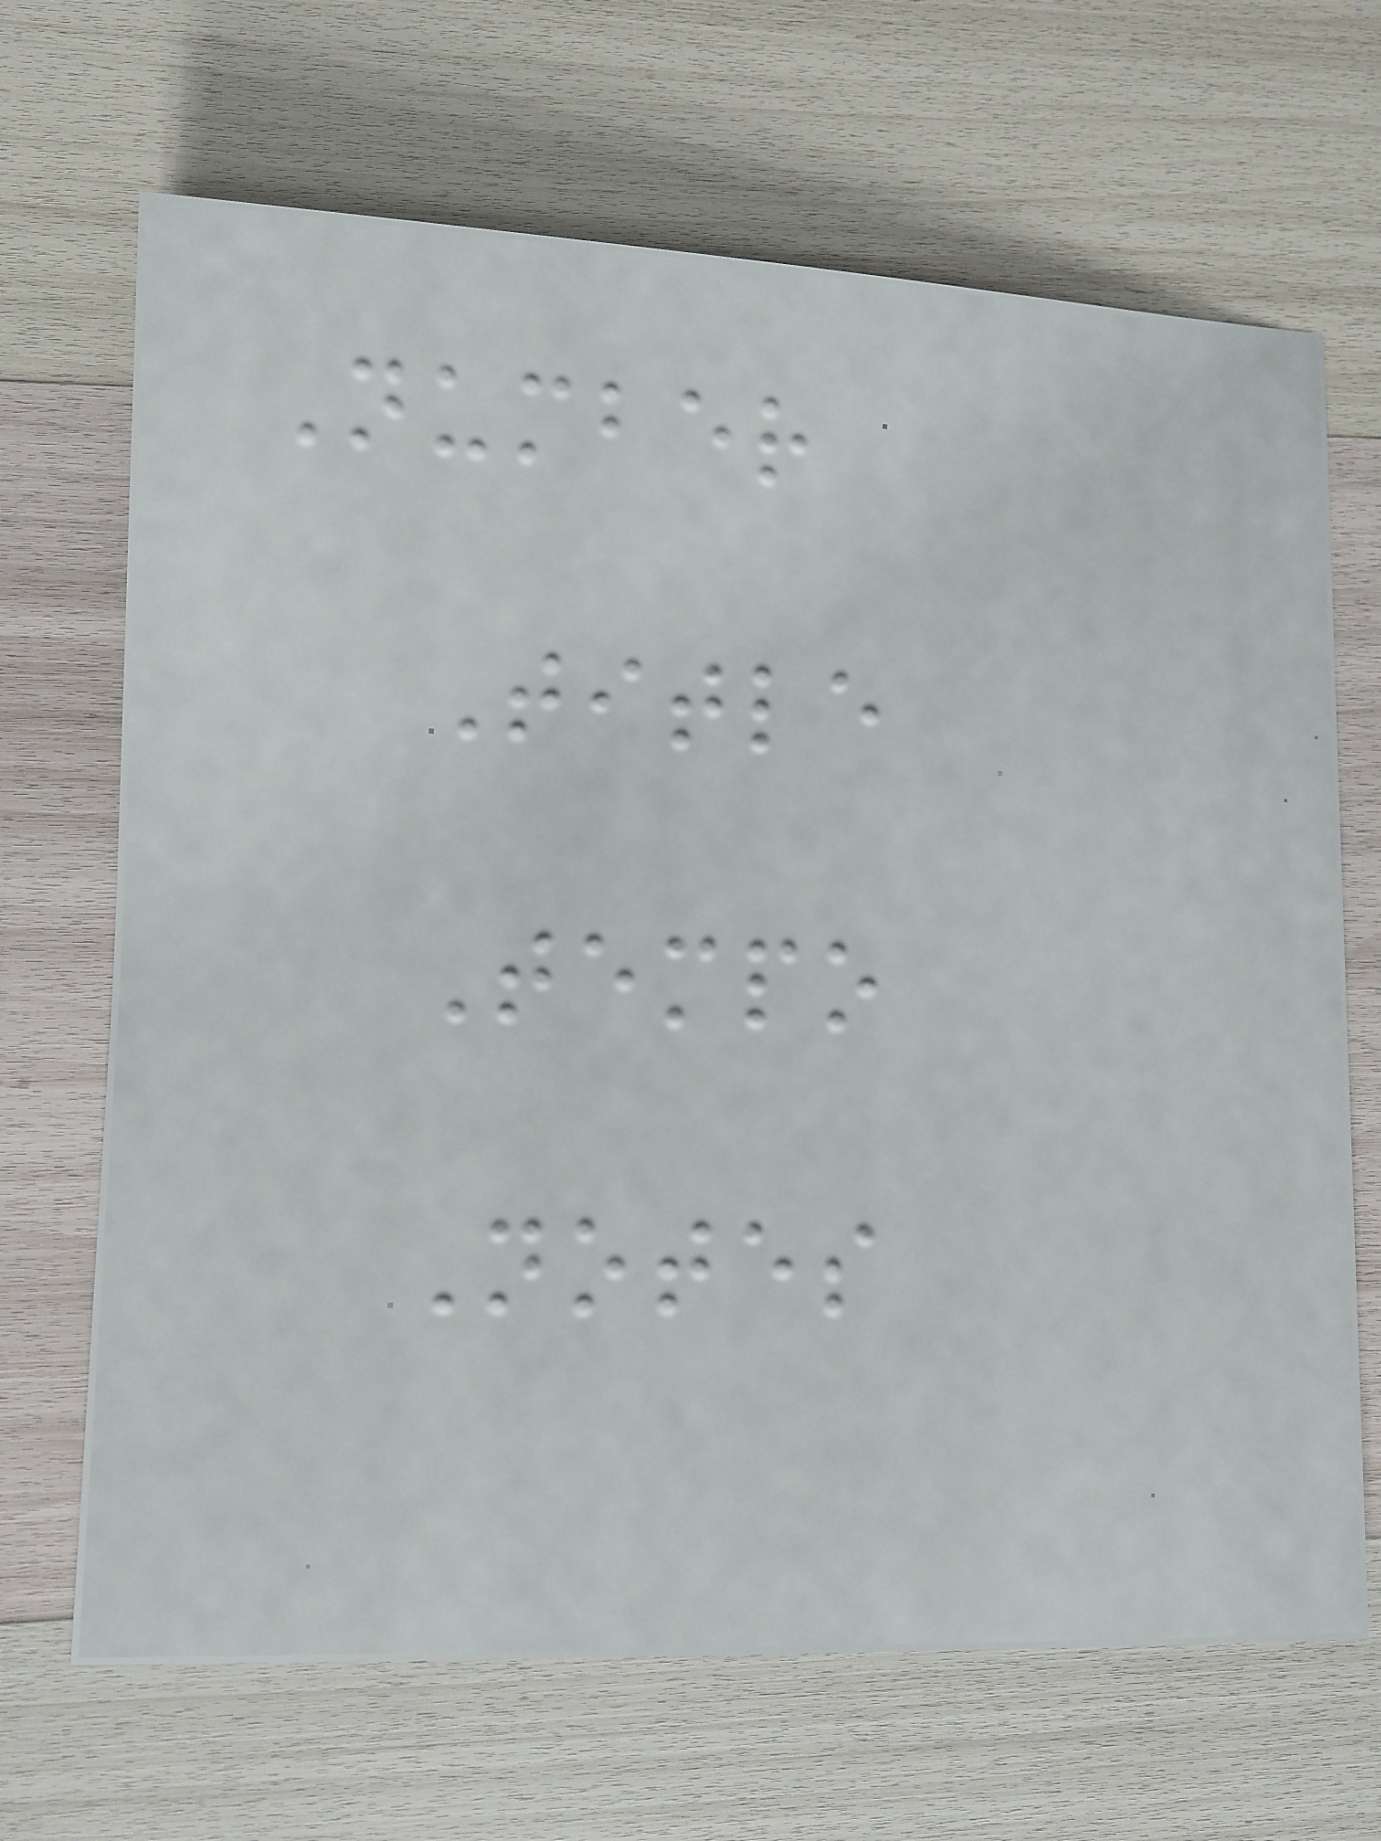Number
Title
Tempo
Notes
